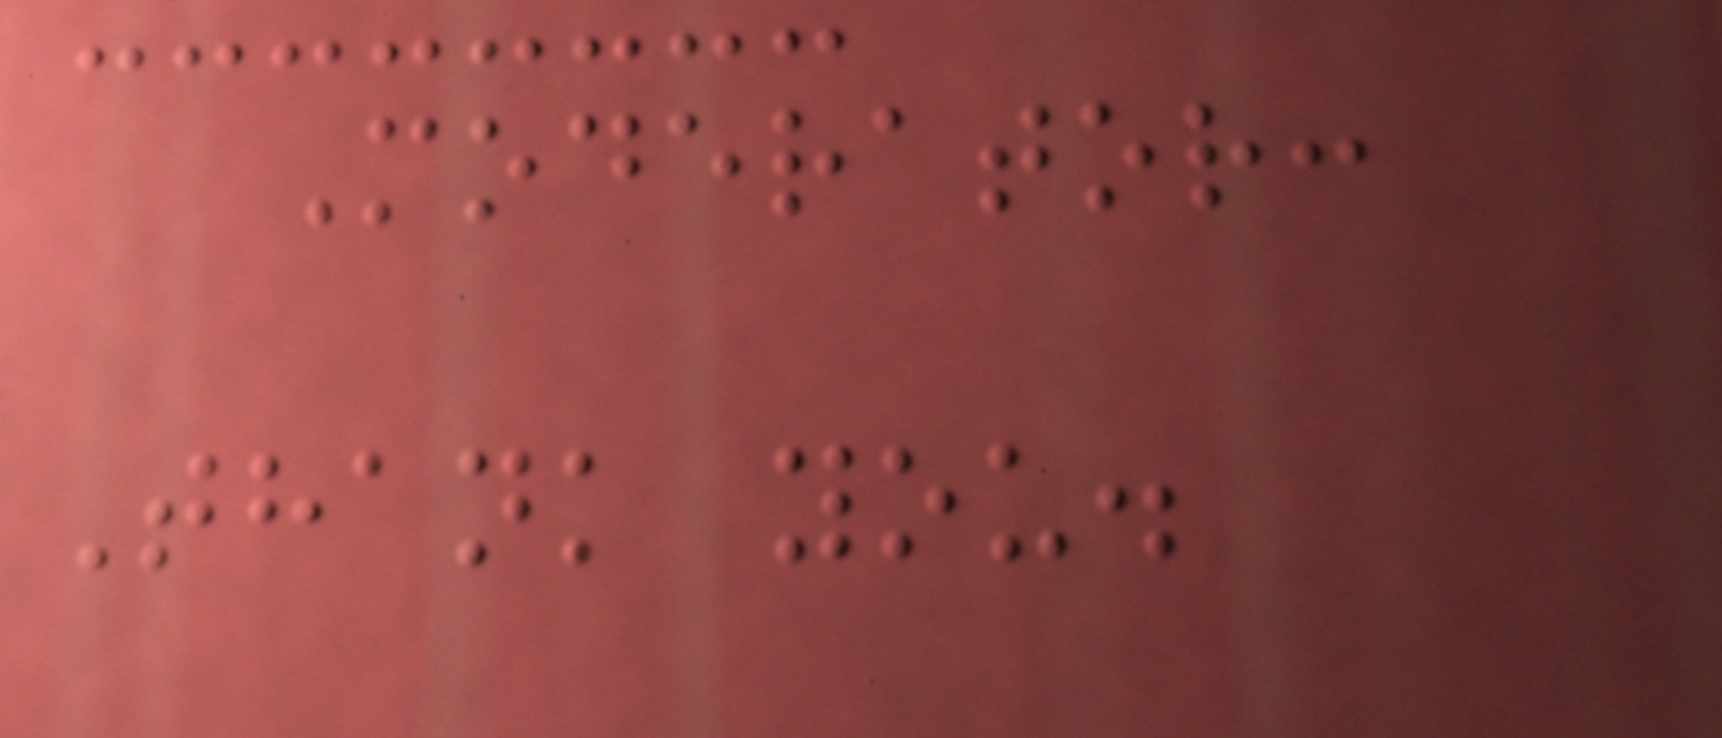Moderator:
Thank you.
